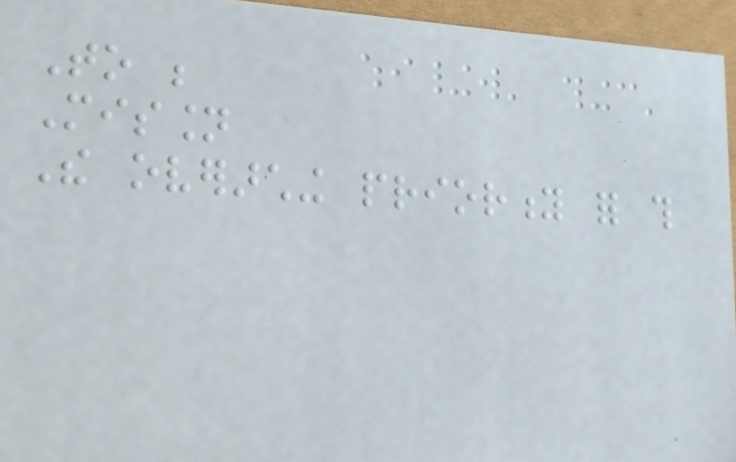To be
Mission
The overarching priority for this
